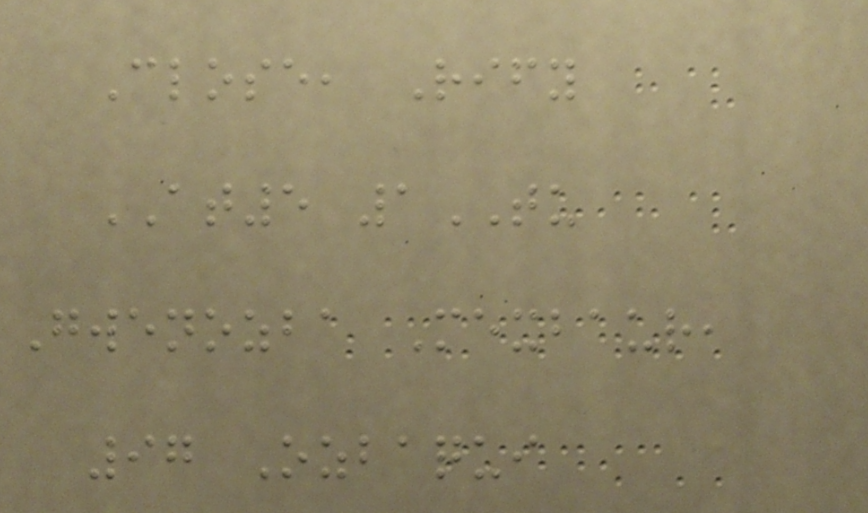Close, Rify
AT5 1TU
Gwenozba Mexbaur,
97 Ozbaqui
